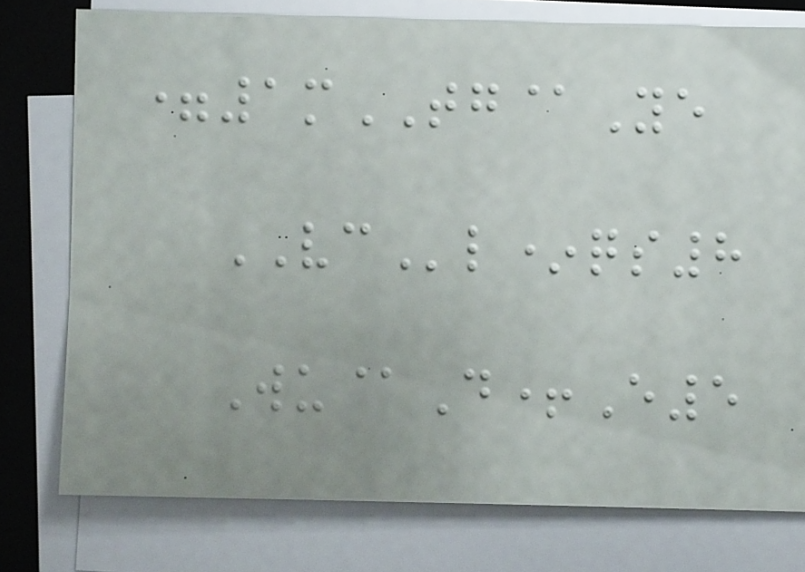=1mTG@Ye
VCl*qs8
Wu@D+E5
